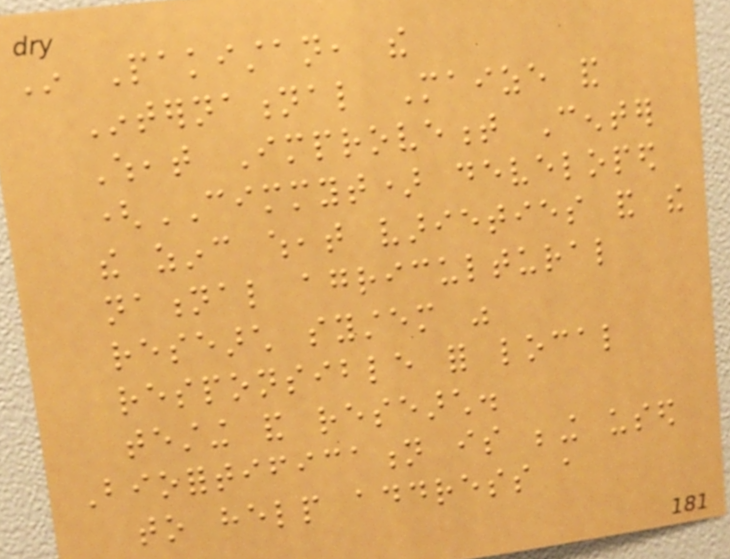In Pakistan, the
International Maize and
Wheat Improvement Center
(CIMMYT) developed
the zinc wheat varieties and the
national agricultural
research system was
responsible for local
testing and research.
Biofortification is being used
to help address a
